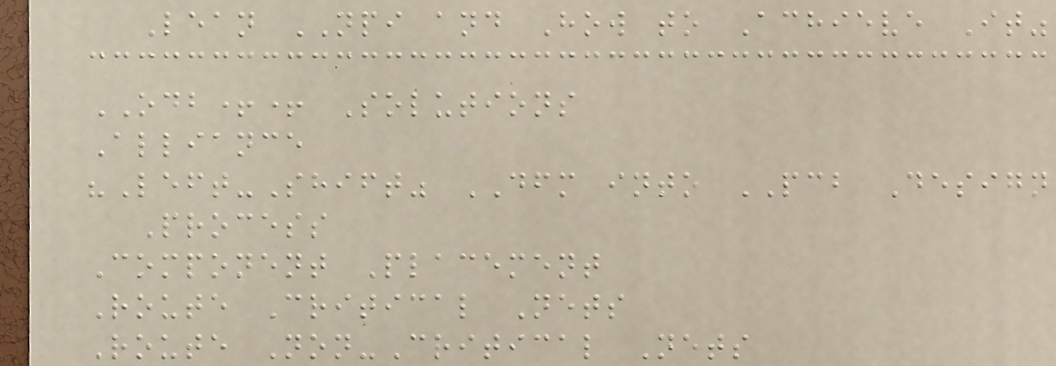Lean NPI and How to Achieve It"
ODB++ Solutions
Alliance
"Left-Shift" DFM into PCB Design
Process
Component Placement
Route Critical Nets
Route Non-Critical Nets
